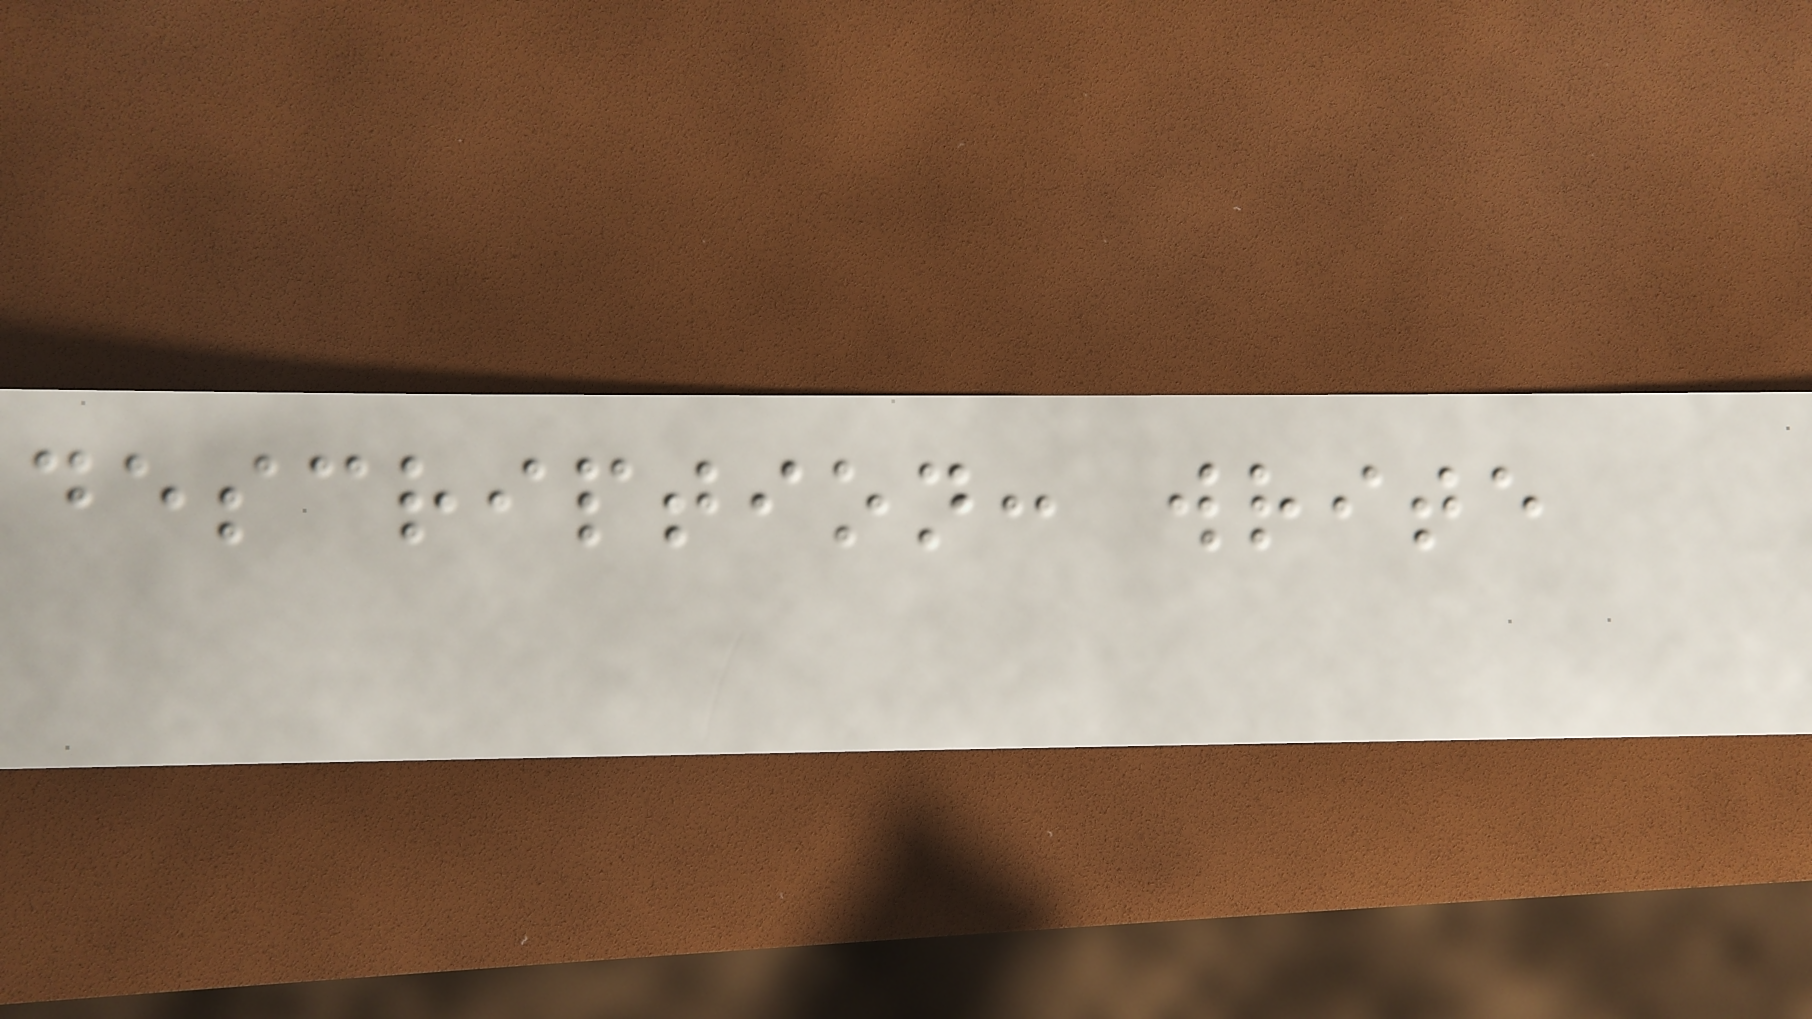description: write
